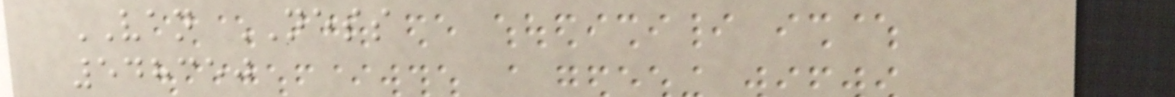VAN NESS
548350
